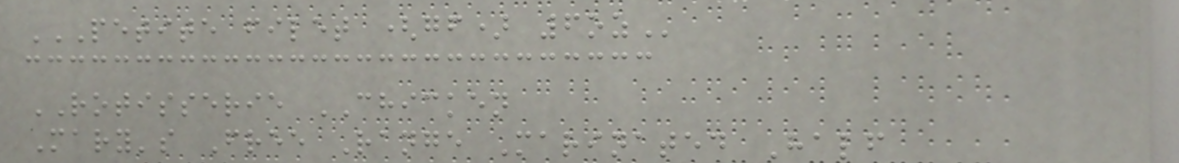PETITE FILET (GF) 6OZ
ROTISSERIE CHICKEN
Mary's Free Range Marinated Half
